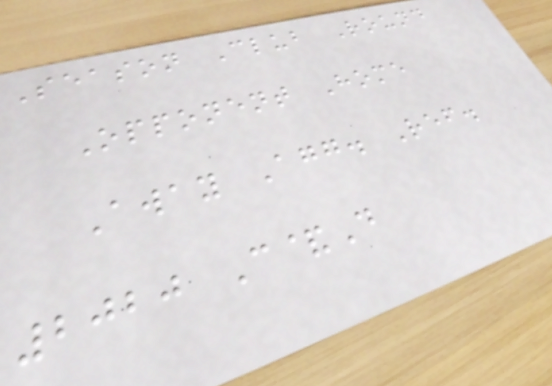Season Club Round
Opponent Home
Away Agg. Ref.
2020 C&D
